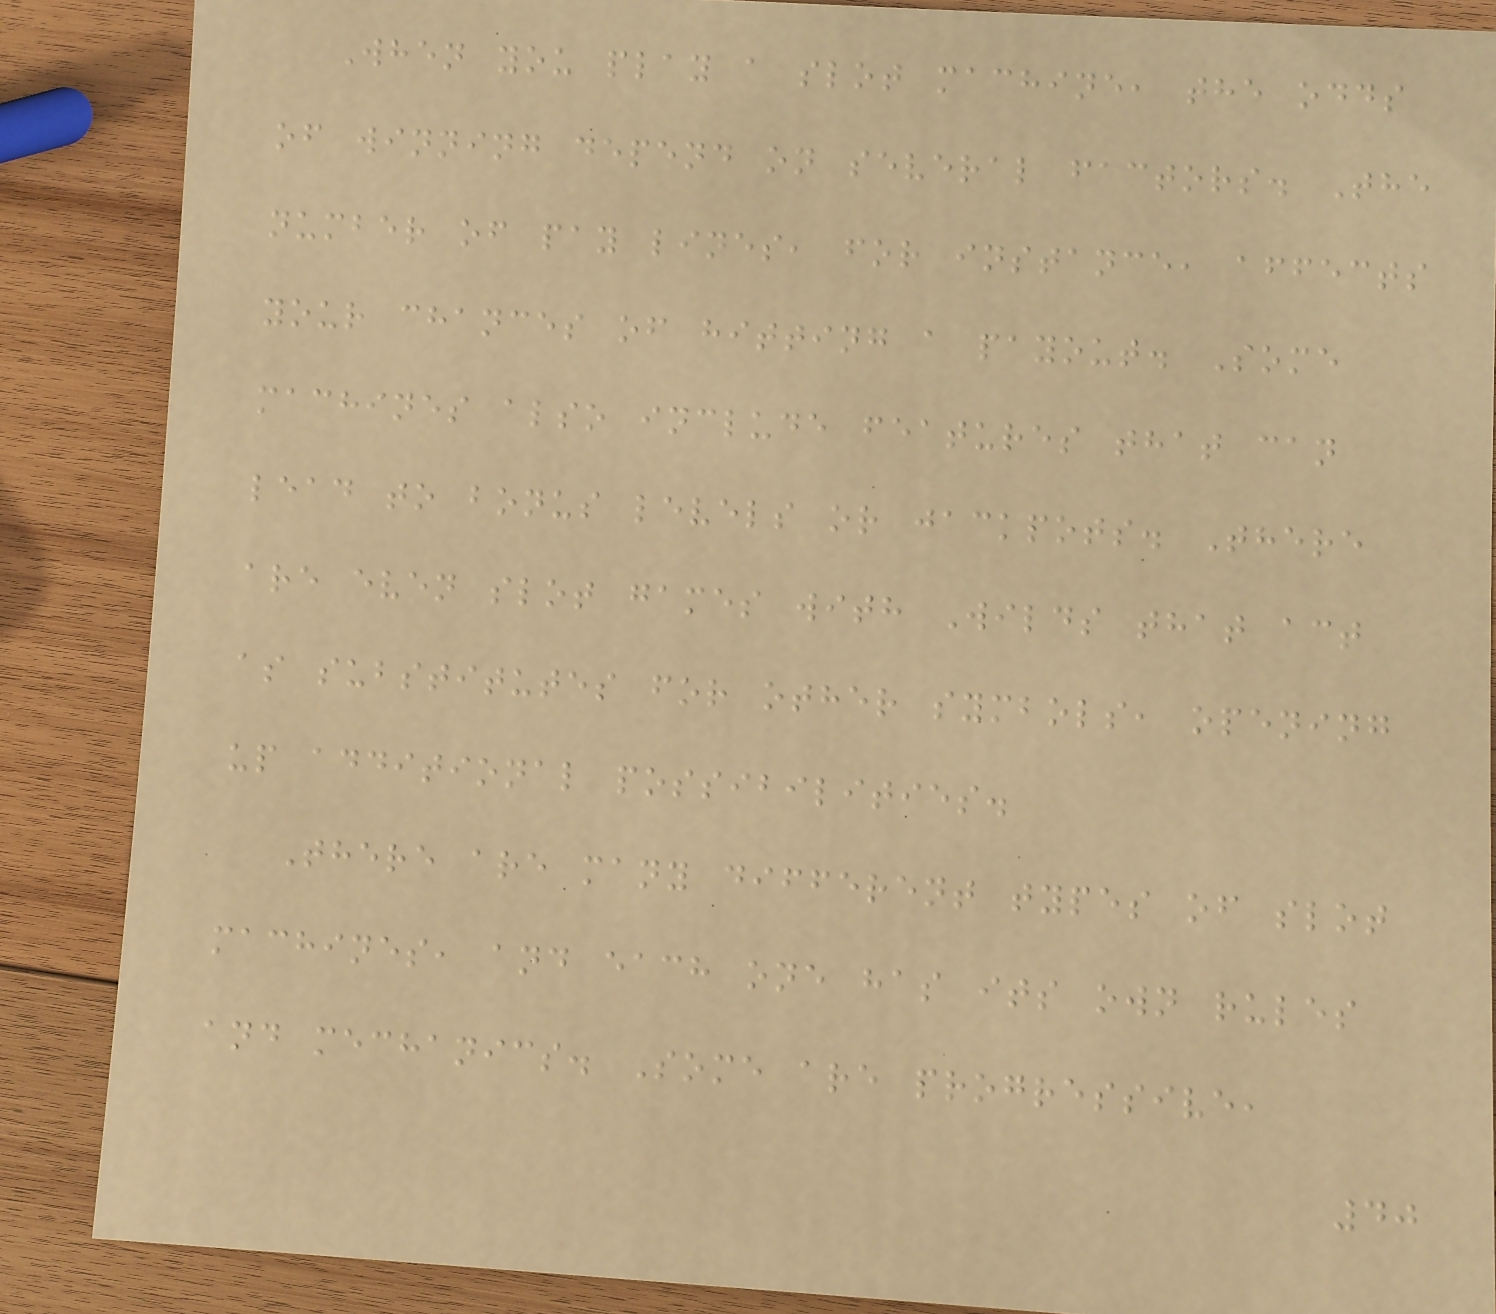When you play a slot machine, the odds
of winning depend on several factors. The
number of pay lines, for instance, affects
your chances of hitting a payout. Some
machines also include features that can
lead to bonus levels or jackpots. There
are even slot games with Wilds that act
as substitutes for other symbols, opening
up additional possibilities.
There are many different types of slot
machines, and each one has its own rules
and mechanics. Some are progressive,
40
